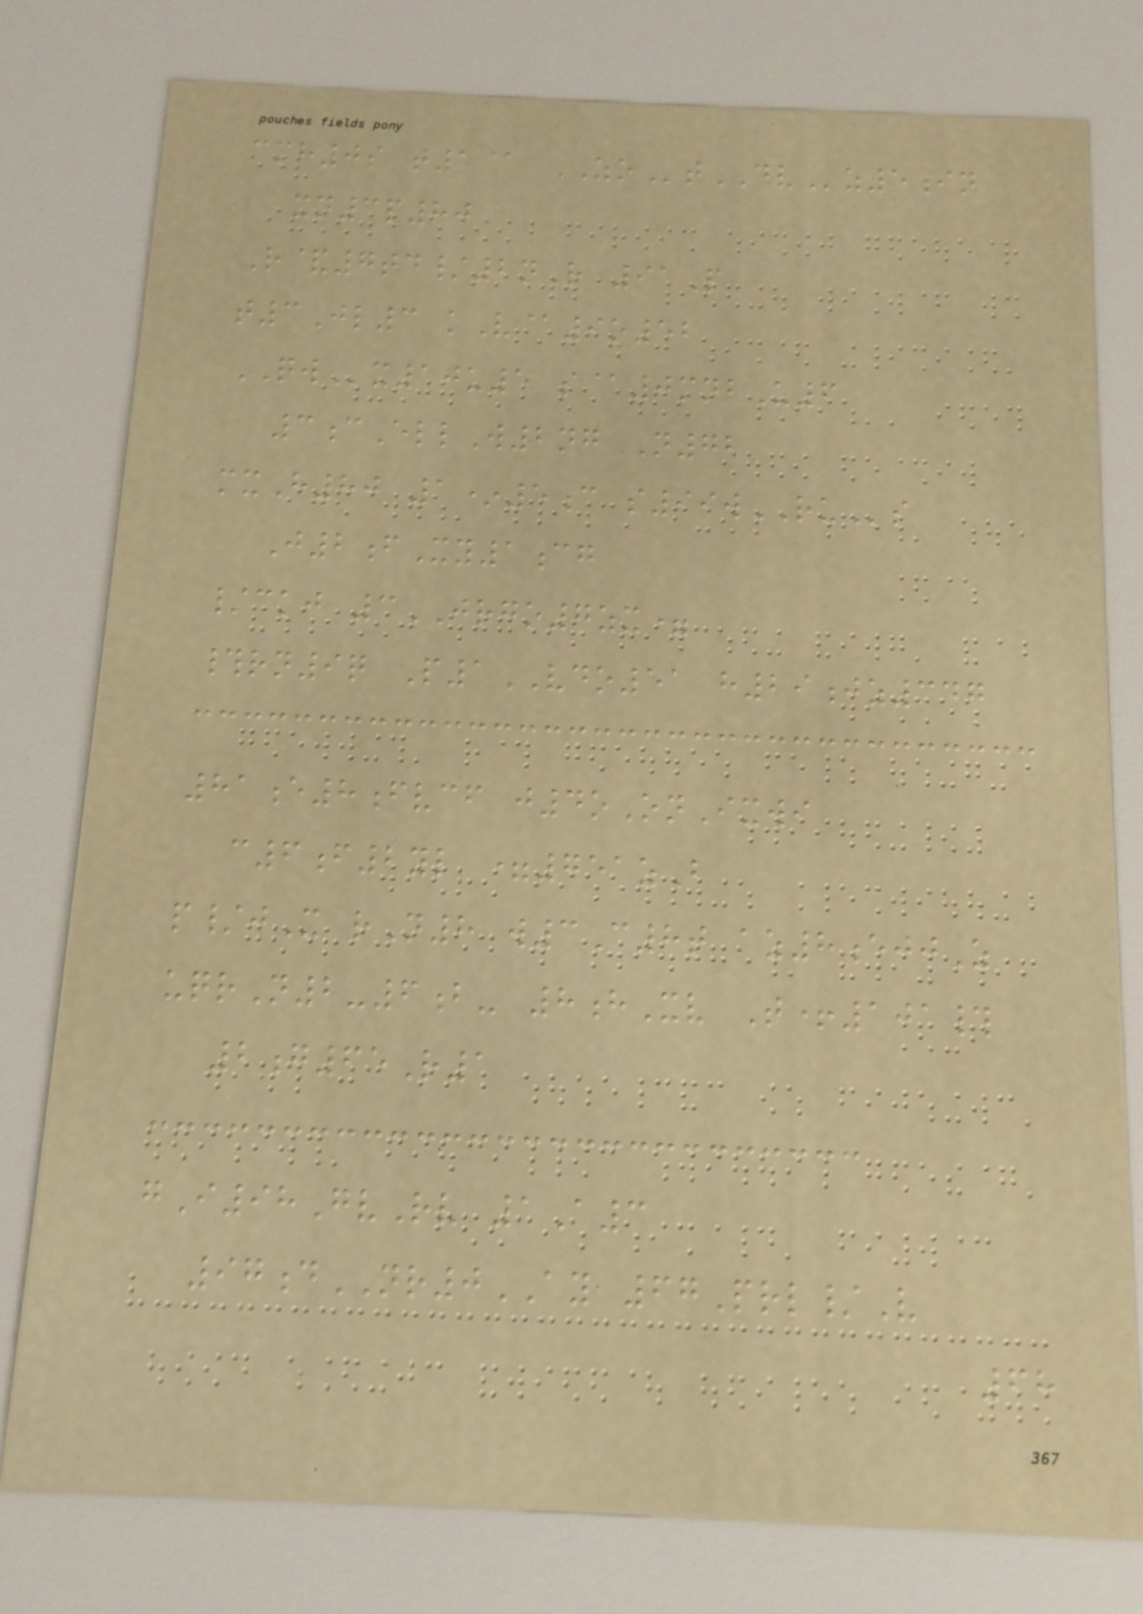cmh0s t1@ ZOtDVz5in
xn3p80
R&7td/2nR 91P
t3Jl3 kV@9o52
QWx10u5 s@0mnbU6
3cEllW2ng N72
mxH80 1*5c s99wRUs
J2fXy1cg
/ckj 3JRGO7zx=
#rn9q P1VDO51 h29jz347
81e8fvcf j4oOnIxwi
c6f2yl =751zB
p/jX rN8 w3C8t az8ejjZ
uqrN2-6b- 8hXv T+101#
2g65R1
gI98GvRv 1A3
97dNR0AY 67Prl/V
68
